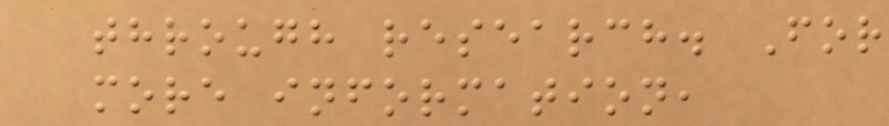through research. For
more information,
